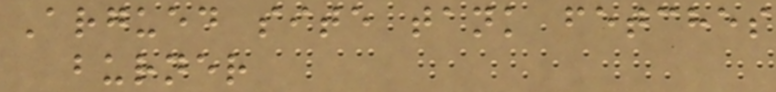Argued site tank fetches
burner
